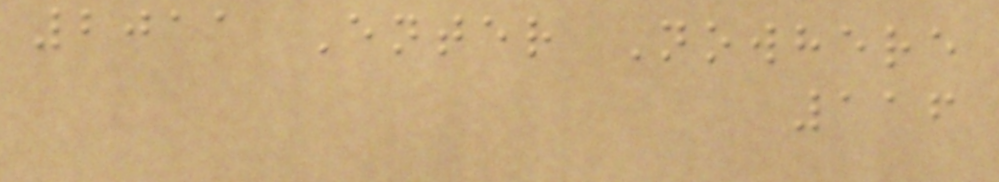2011 Enter Nowhere
116
